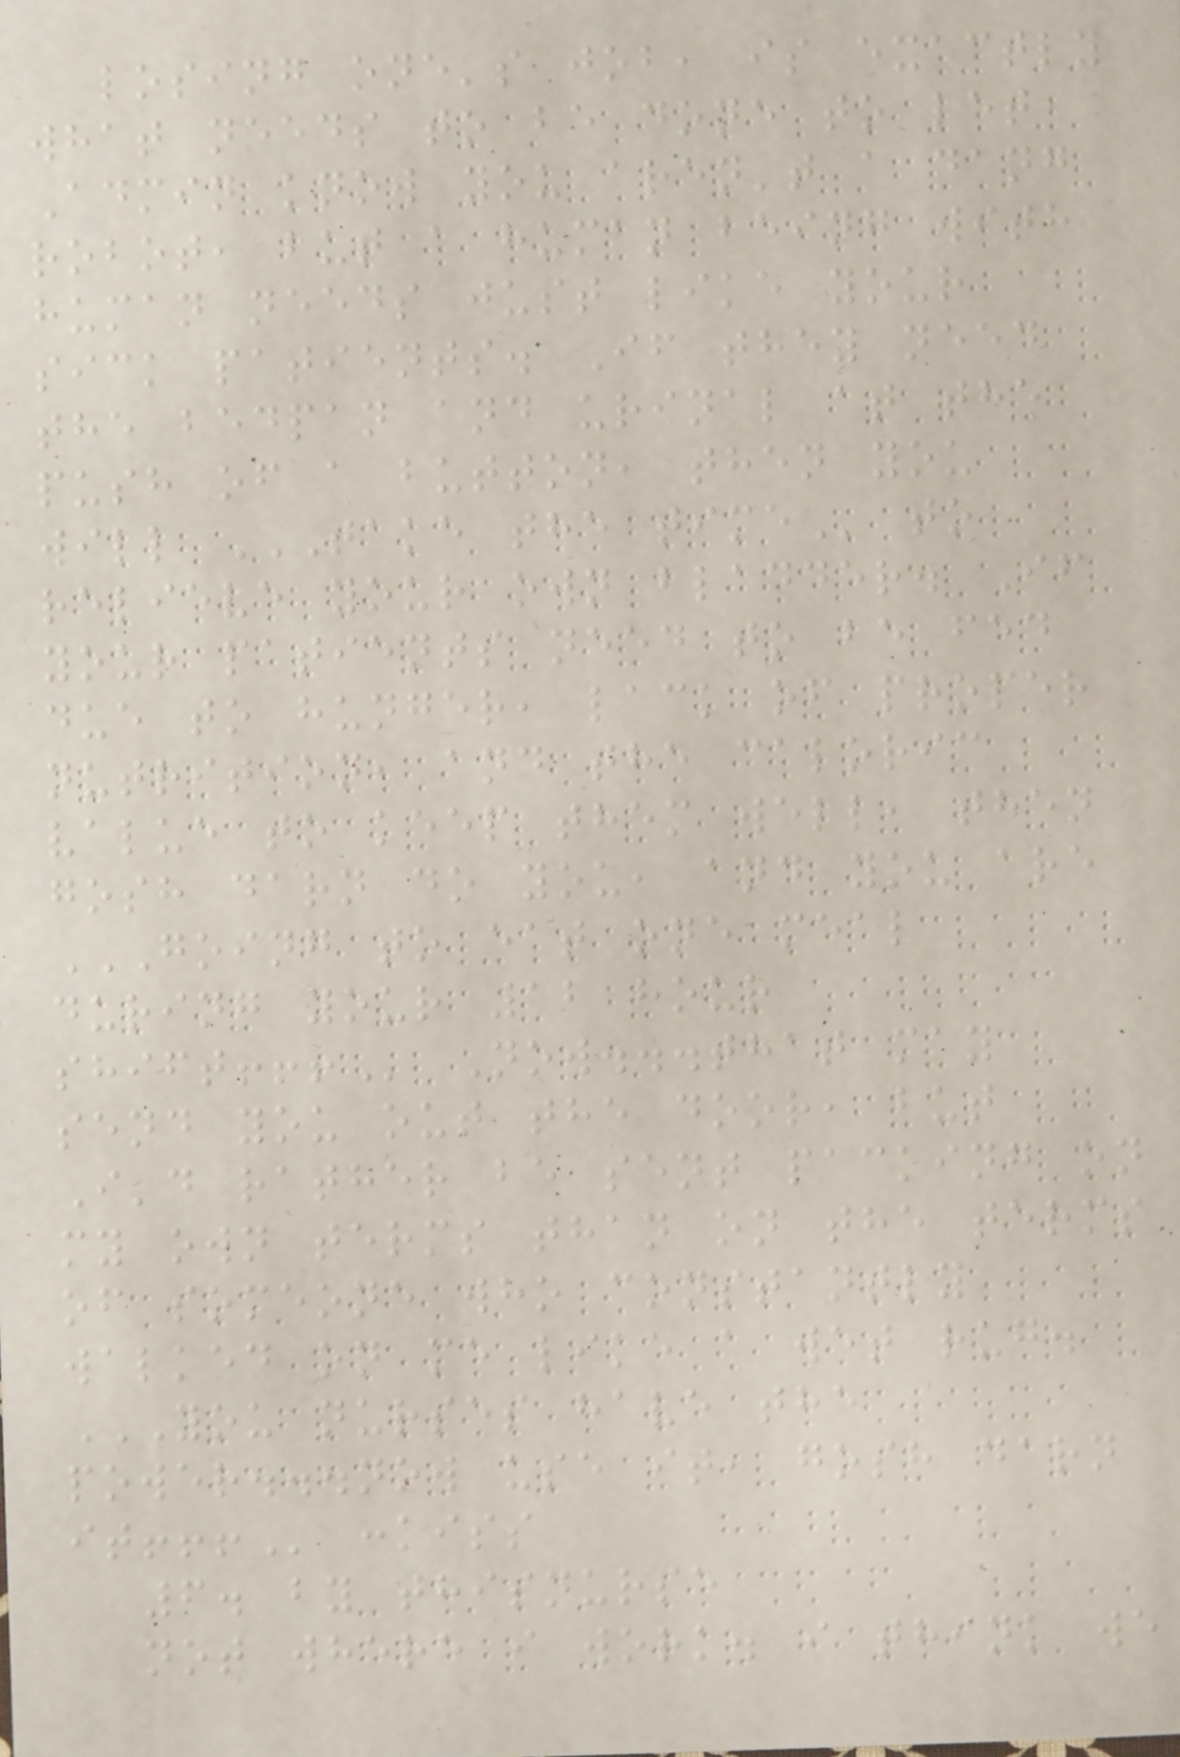losing one's job, is exactly
what needs to be done to let
Admin know you aren't a dang
robot, but a human being with
human needs just like your
sick patients. If they need
the bedpan and urinal at the
push of a button, then you
will TAKE THE TIME to
relieve your own bladder. If
your patients need to be fed
due to hunger, lack of proper
nutrition, and the caloric
value to keep them well, then
gosh darn do you, and you are
GOING TO EAT ONE MEAL
DURING YOUR 12 HOUR
SHIFT!!! Now...that may
send you out the door, but
I'd rather be sent packing on
my own terms than on the terms
of someone who constantly
walked on me like a wet rug.
YOU NURSES HAVE THE
POWER...NOW USE IT, GOSH DARN
IT!!! :kiss
6. by thisnurse
not where i work. i think we
